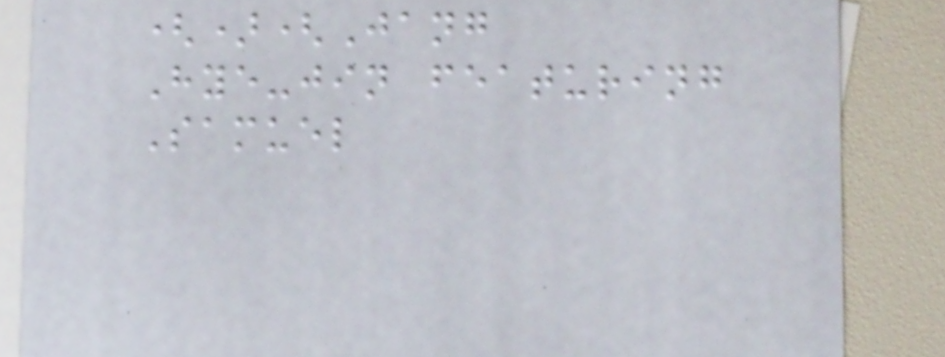()(Jang
Hye-jin featuring
Samuel
